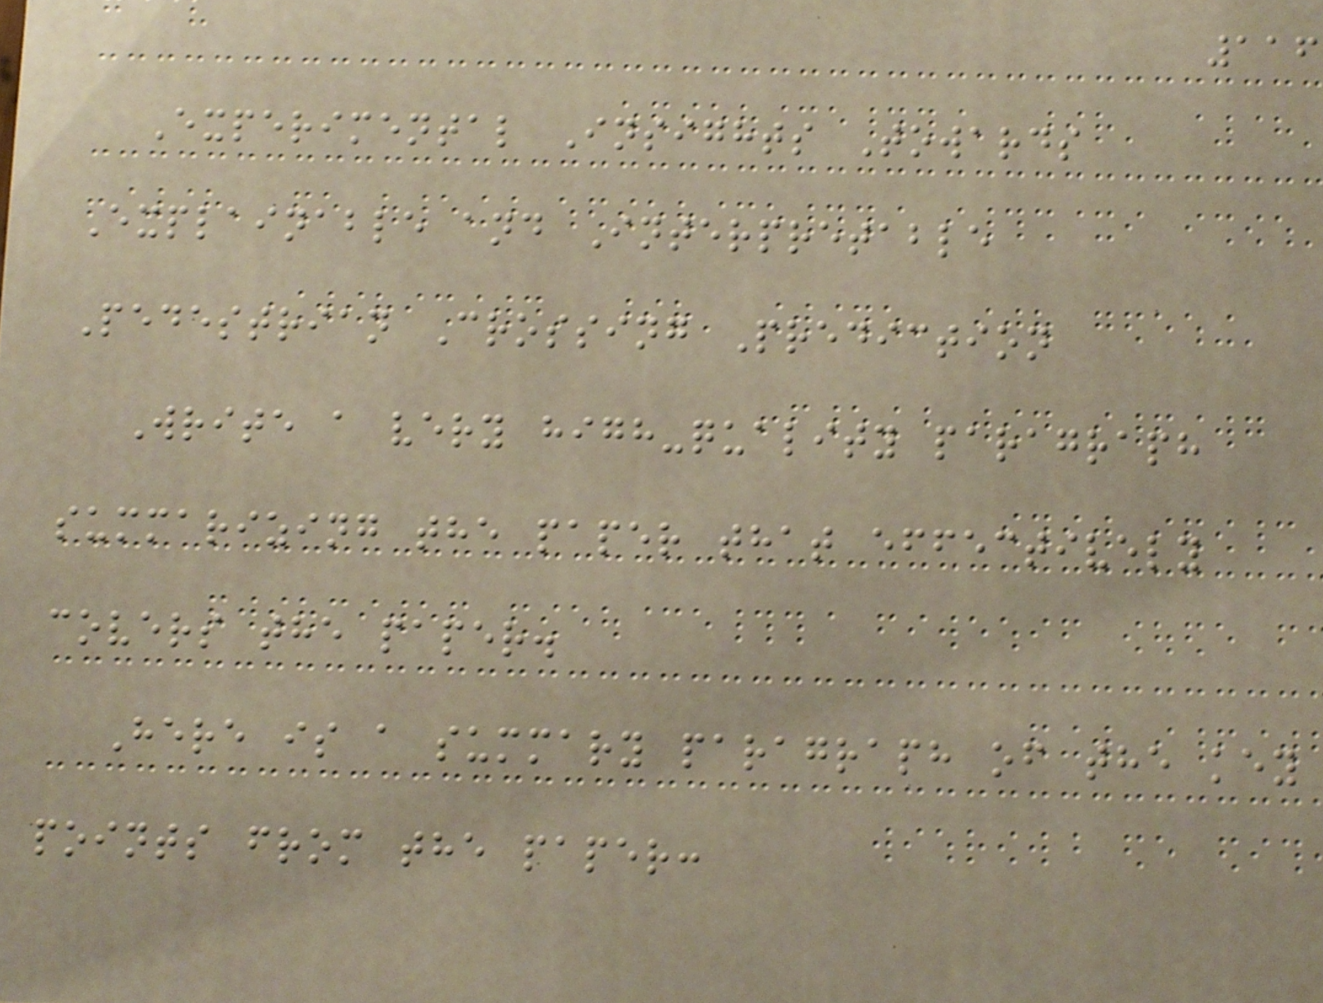116
Experimental Insights Towards
Explainable and Interpretable
Pedestrian Crossing Prediction
Write a very high-quality paragraph
summarizing the paper that effectively
covers the paper.
Here is a summary paragraph of the key
points from the paper:
